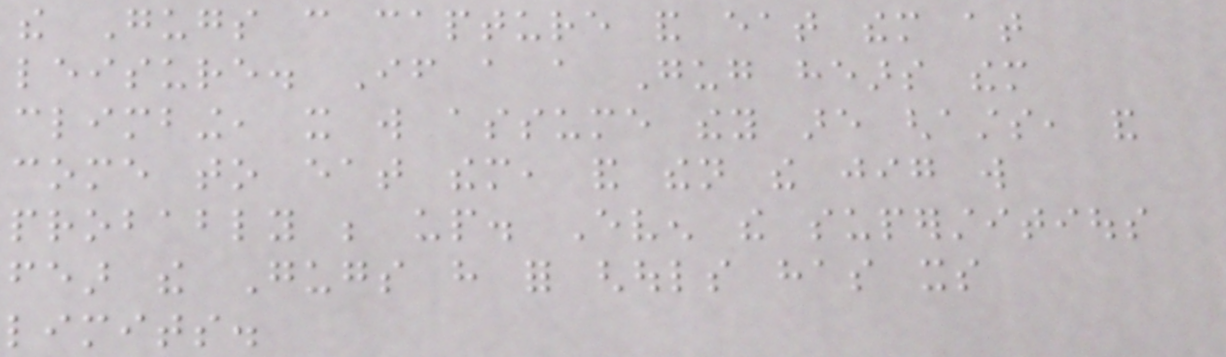the Gugs can capture and eat them at
leisure. If a a Gug hears them
climbing, it will assume they are ghasts, and
come to eat them, and then the jig will
probably be up. Even the superstitious
fear the Gugs have for ghouls has its
limits.
